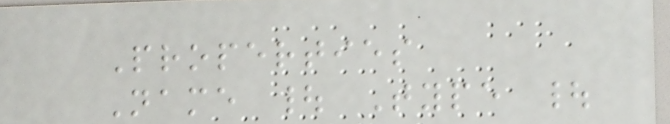Properties
Name | Type |
